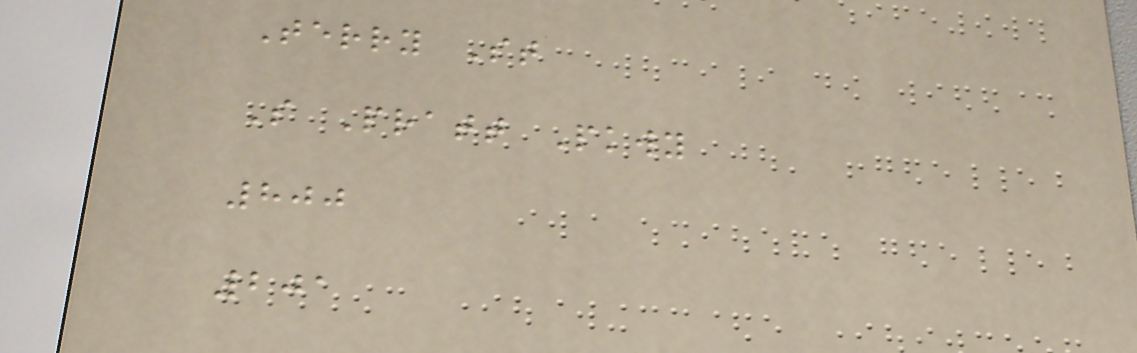Terry St
S Pratt Pkwy
800
201
